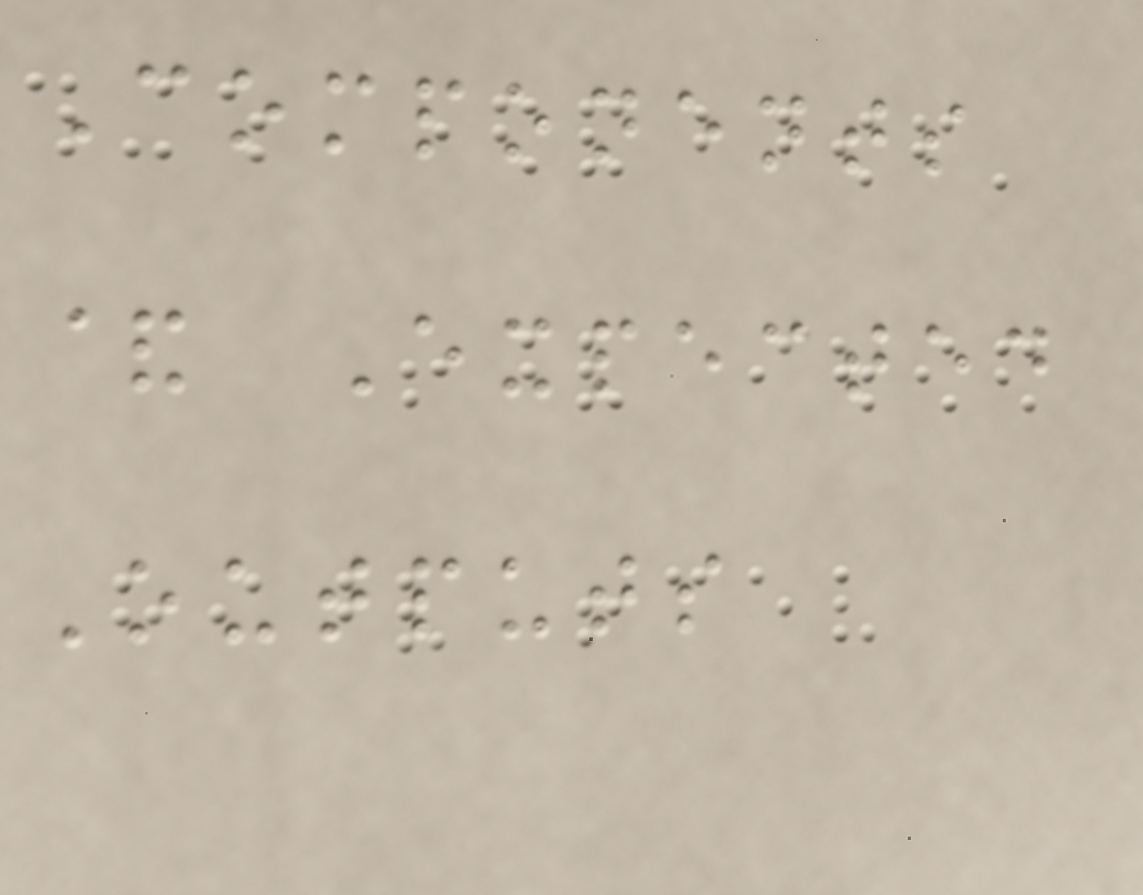Components
& Expected
Outputs
